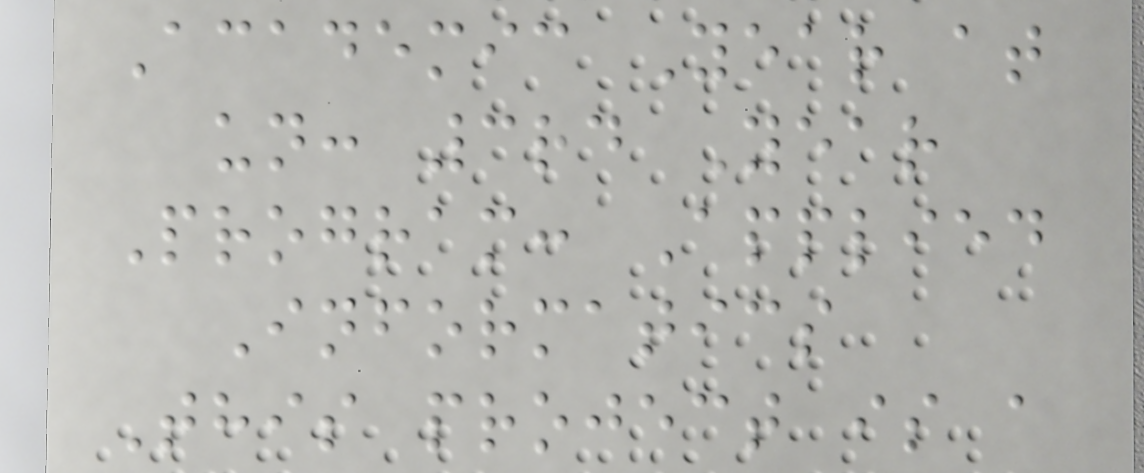Academic Year at
un: 3rd Year
Program: Applied
Informatics
This project is a
